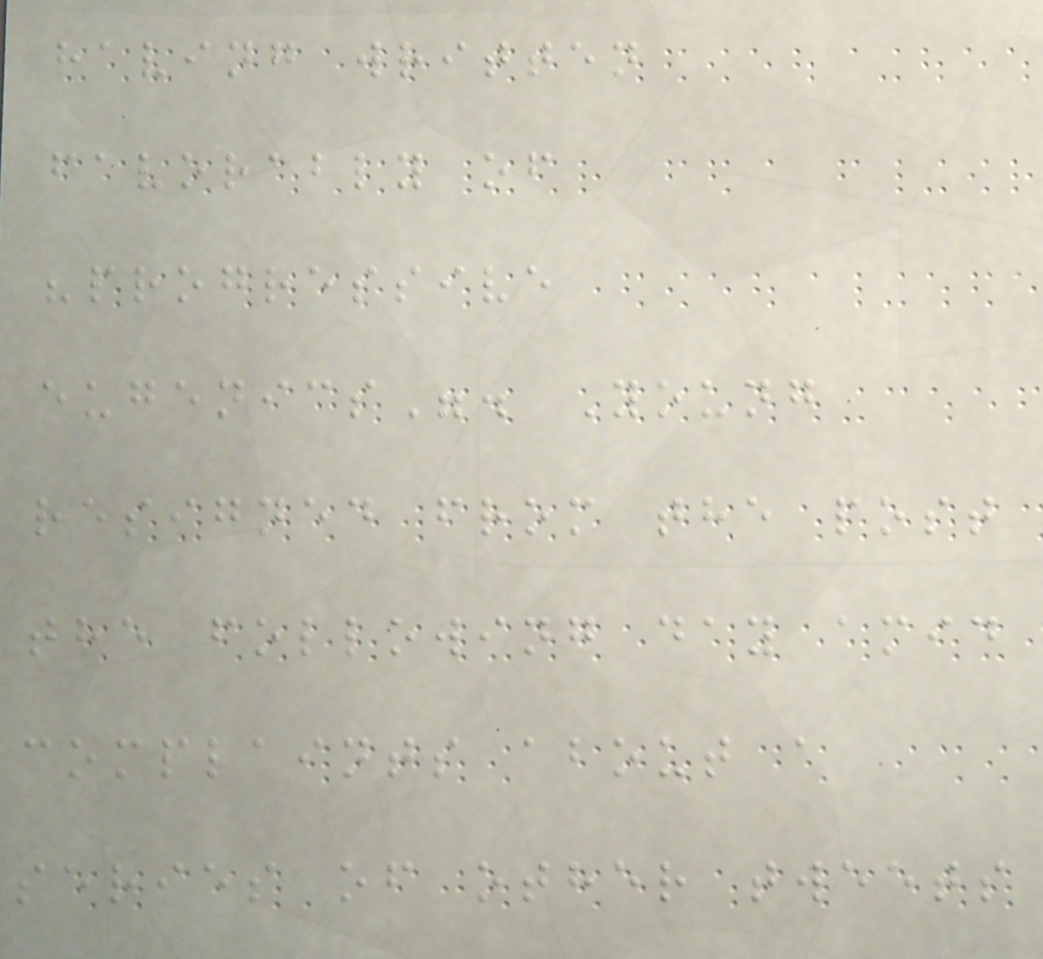having written
favorably of
"progressive
eugenics". Young
resigned from the post
the following day amid
complaints about a
series of other tweets
